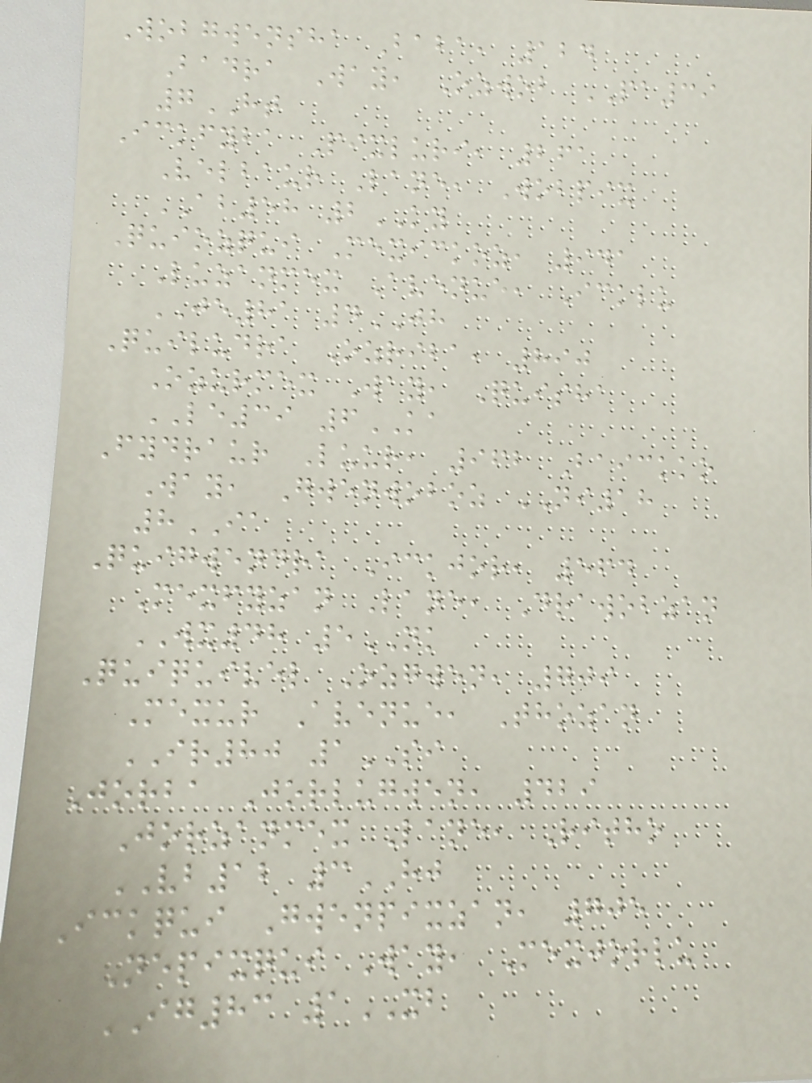Wobgwensha Baba, 124
Badra Way, Ozwob PA39
7HT
Ickfyba Pixluri, 261
Velbaur Lane, Wobpix
AB58 2KY
Quiozqui Mexickoz, 941
Luzanmex Avenue, Icklu
JE81 4JH
Quiludra Ozriba, 890
Ozurmex Way, Quisha
LE39 6KA
Fydraur Luur, 962 Baickko
Way, Gwenwoboz NI18
8IA
Quigwendra Ickjor, 564
Mexfyzan Lane, Drawobzan
WX48 5NK
Quiquivel Ozgwen, 709
Mexur Avenue, Thozan
IR80 1SI
Jorba Jorlugwen, 429
Jorzanmex Lane, Ritho
VB12 3HJ
Ickqui Gwenpixzan, 705
Nepixqui Way, Mexjorlu
IG83 1XB
